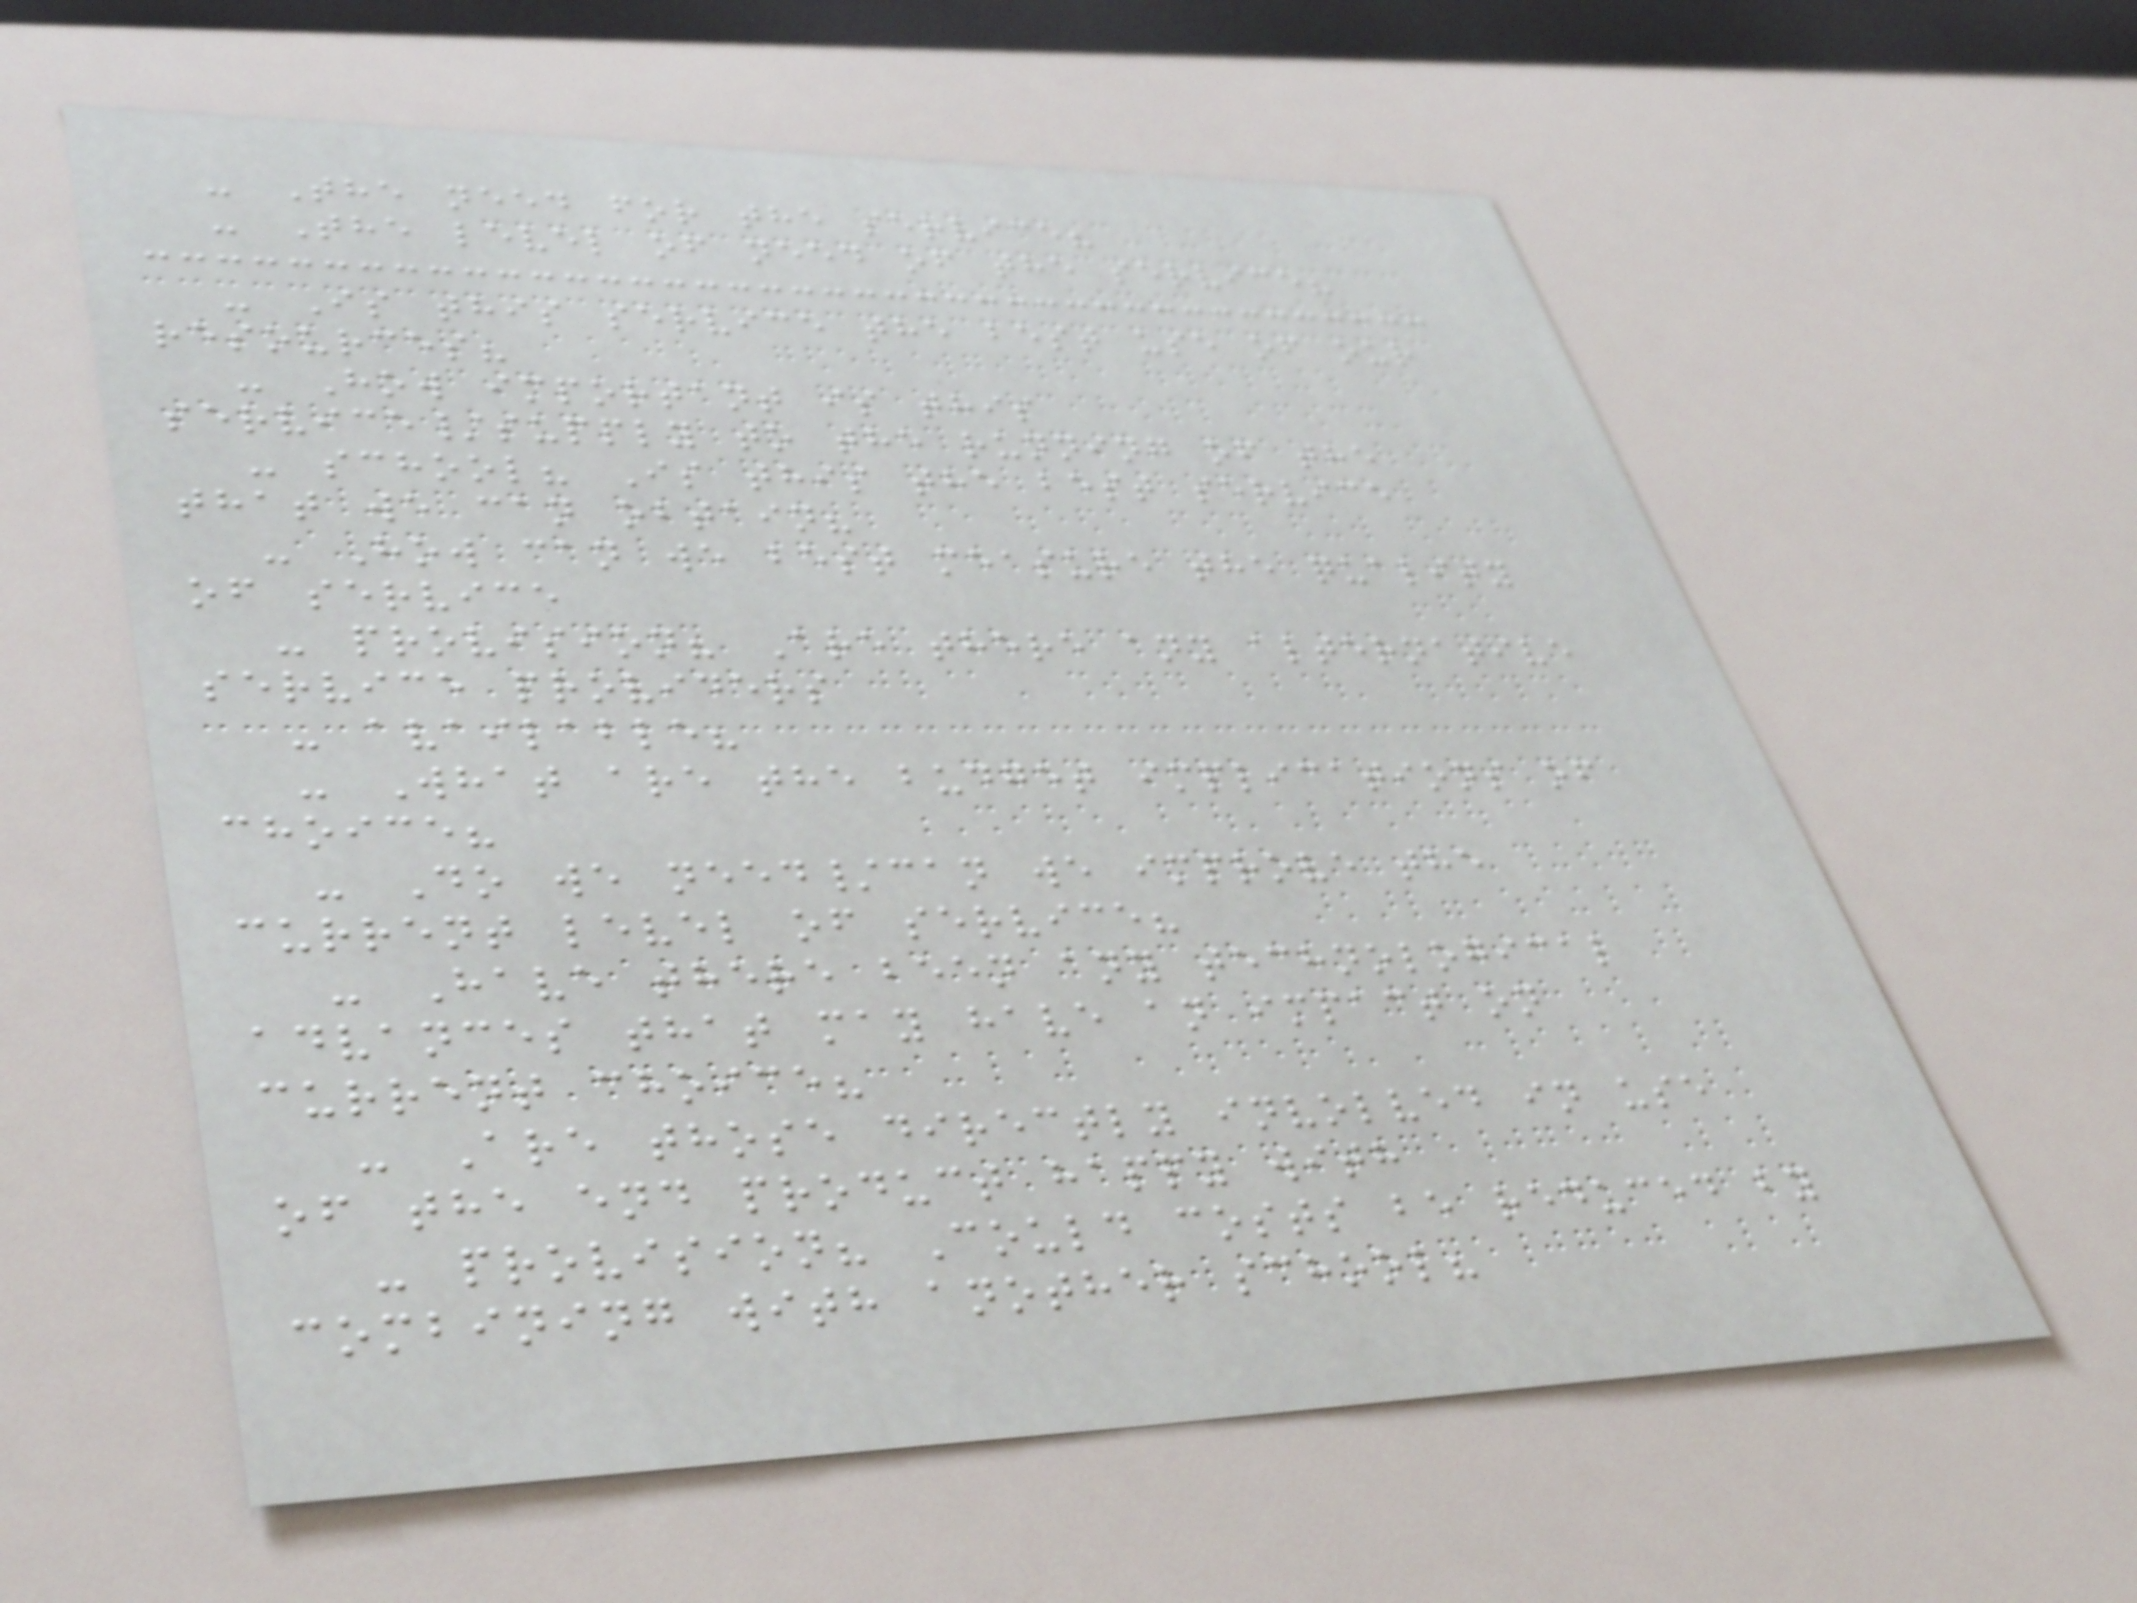- The need for the service?
- The level of need of the service?
- Is this service the best use of our
resources?
- How important is this
service/supply to the running of the
- school? Is this the best service
that we can obtain?
- How can we best measure the quality
of service
- provision? Are there any alternative
service providers
- available?
- What are the budget implications of
choice?
- Do we need/can we improve the
current level of service?
- Have there been any technological
advances that may have an impact on
current choice?
- Are those directly involved in use
of the end product happy with
- provision? Could costs be reduced by
combining with another school?
